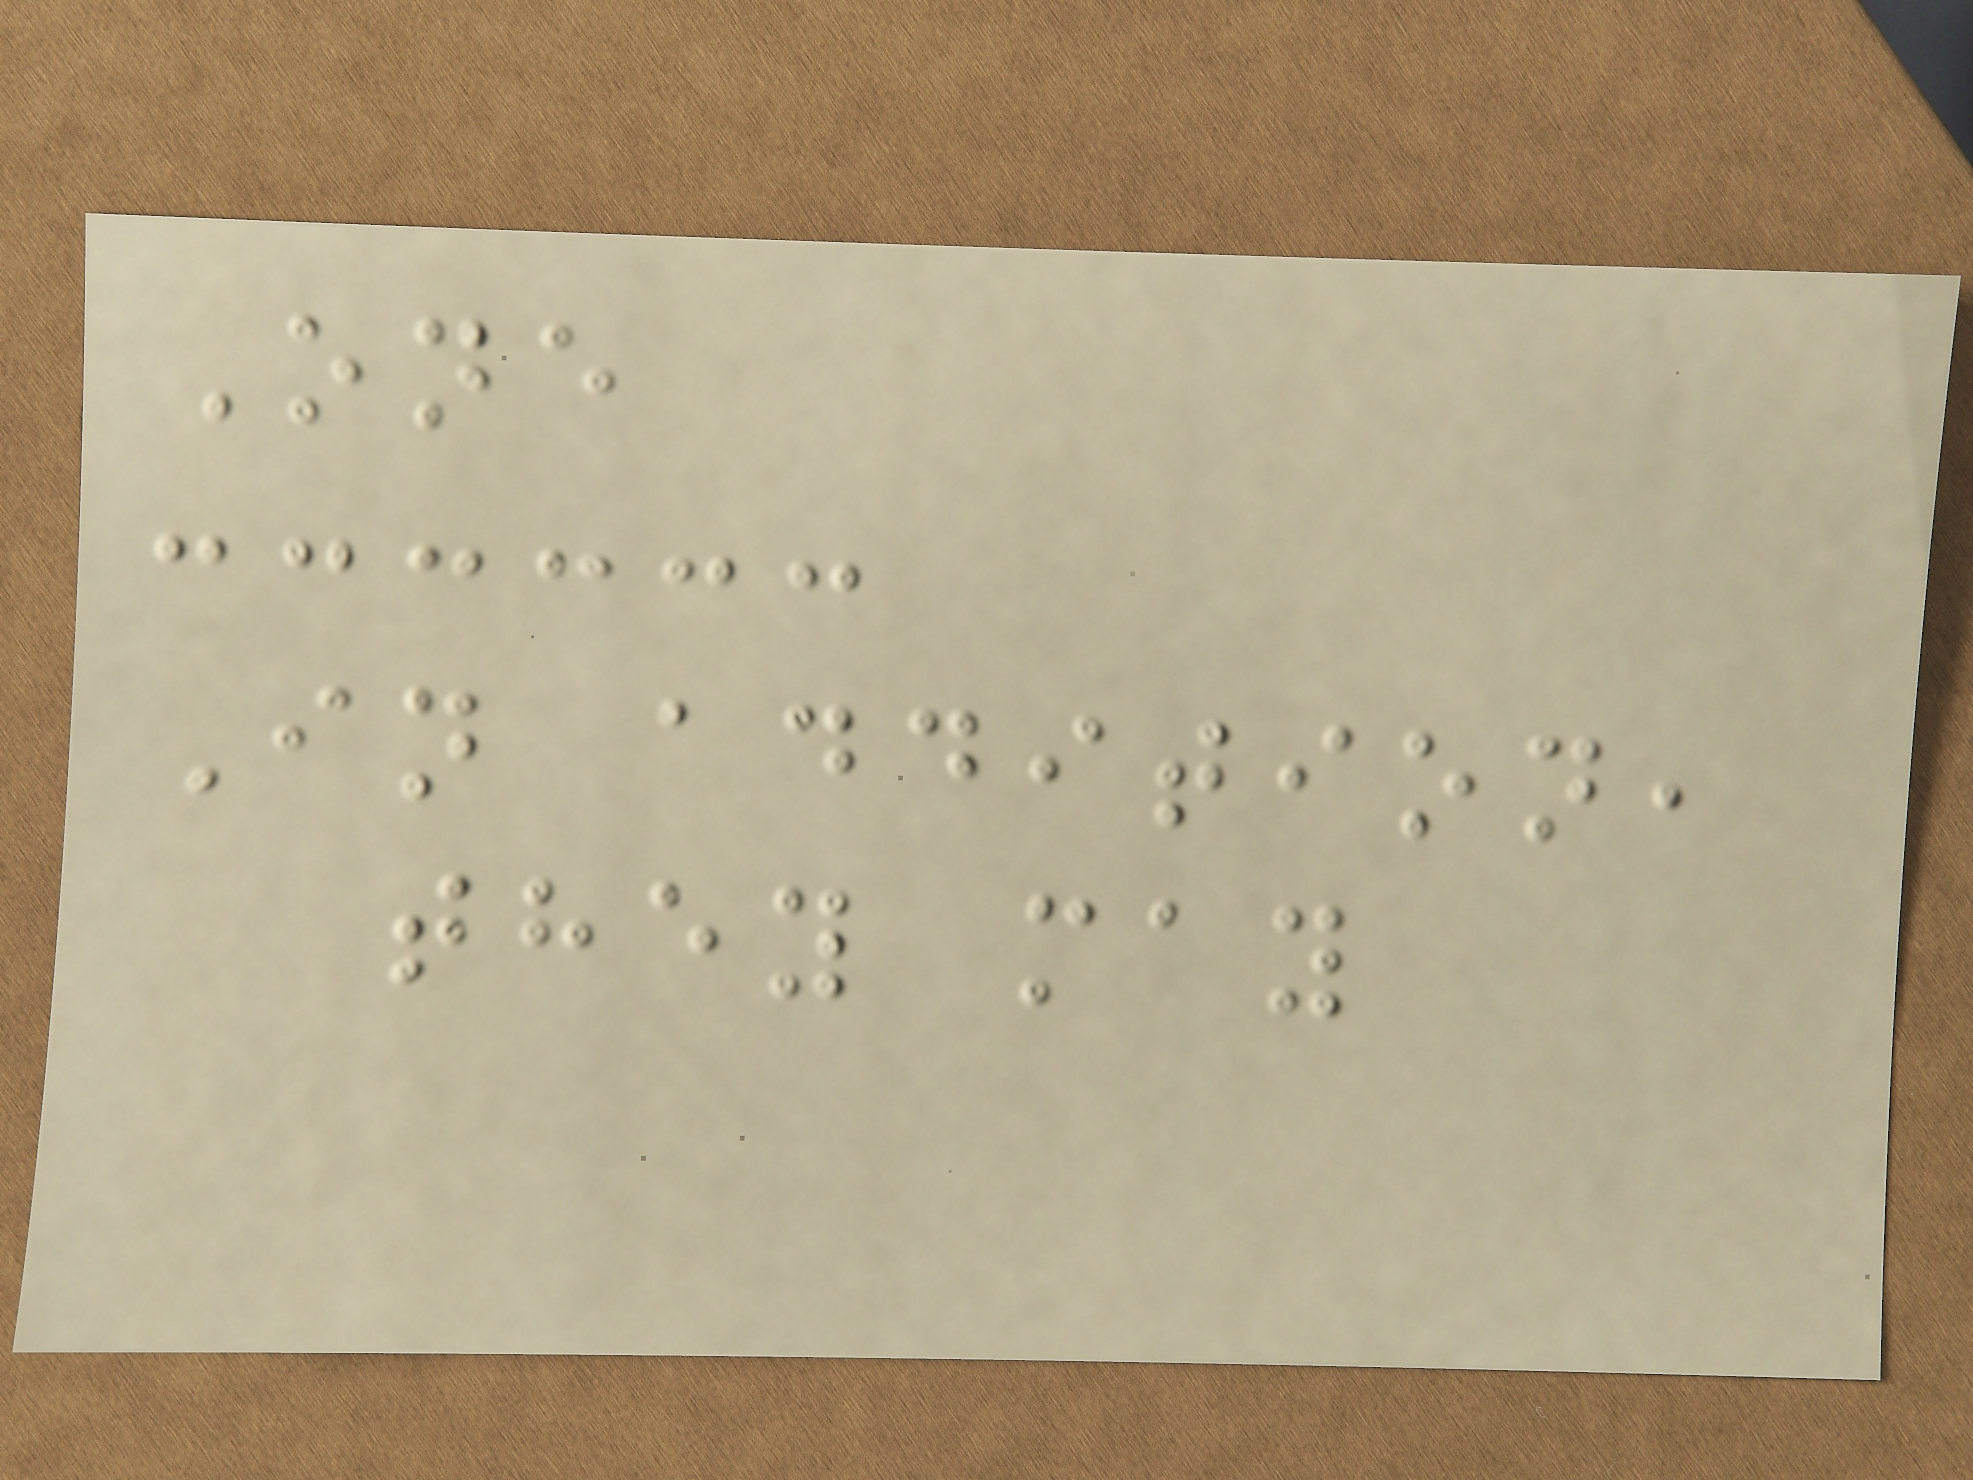One
In addition,
they may
